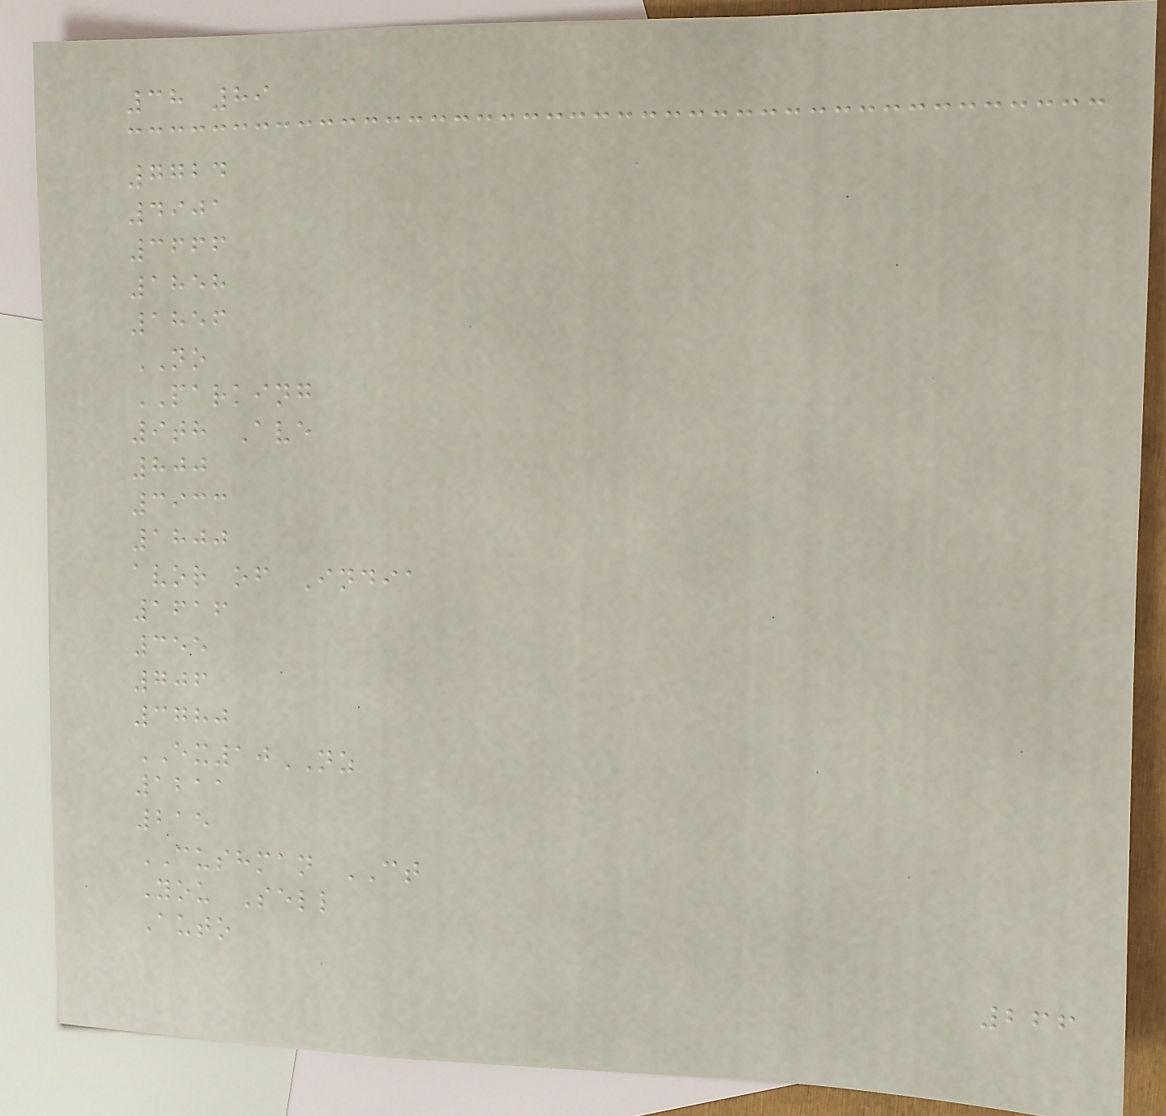38 89
7724
4901
3666
1858
1856
NO
PARKING
9th Ave
800
3933
1800
avor of India
1616
355
706
3780
EX10NZ
1211
215
CUSHMAN CT
You Sell
Auto
266
